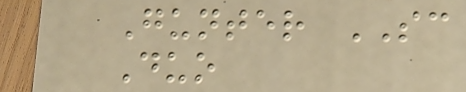Gunter SC
Duo
